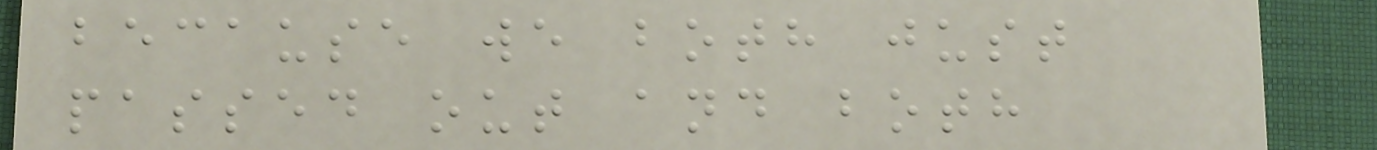because we both just
passed out and both
